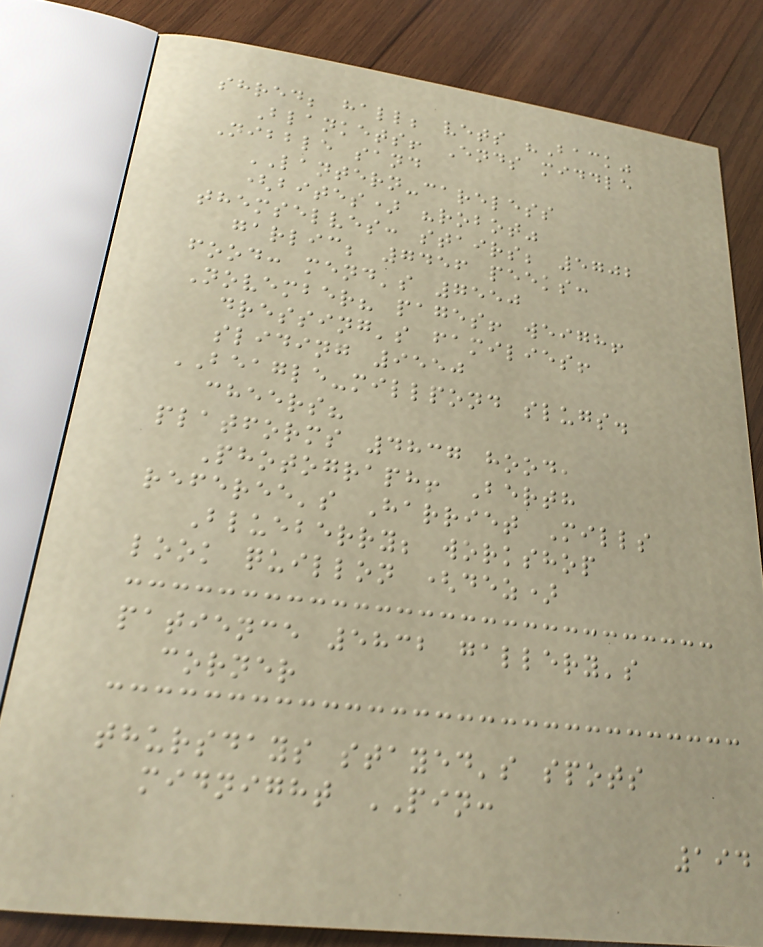shred; hall; vets "Back"
Blankets! Ends middle
Nibble sand
LANTERN-careless
(bites) "robot"
themselves: stairs; 5702
garlic; 7456 peeks:
food: mend's 7550
November? pages! weigh!
dressing's families!
sliding 9550
BEAGLE-millpond slugs.
cheers?
platforms 4837 hood,
Photograph! Berth
referee's Harriet Mills
Blueberry; workshop
look quillon (dez)
patience 5832 gallery's
corner
thursdays stayed's spots
midnight PIN:
194
